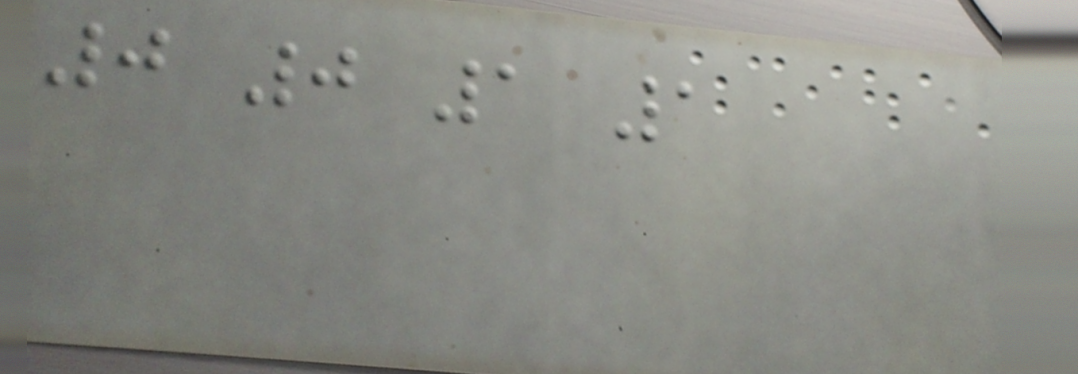0 0 1 1
